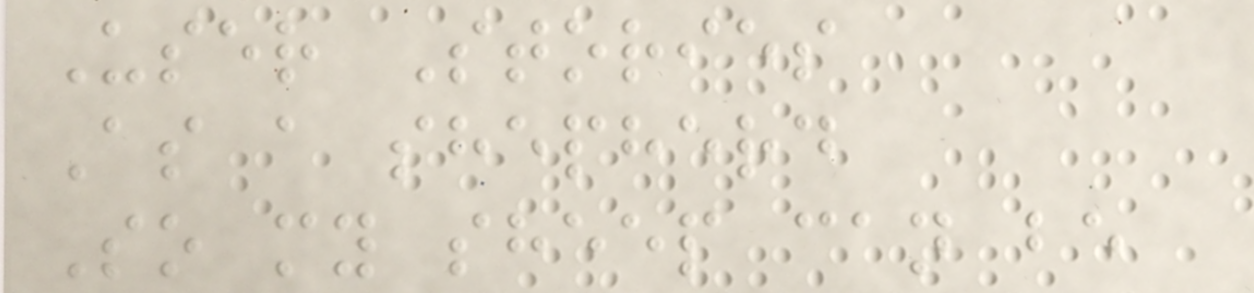User Stories
As a shepherd
So my sheep can be
